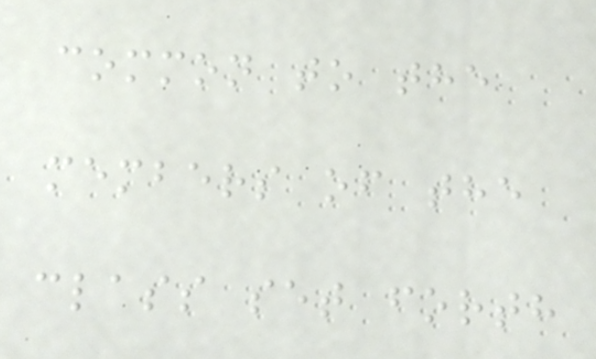common to the
members of the
class set forth
